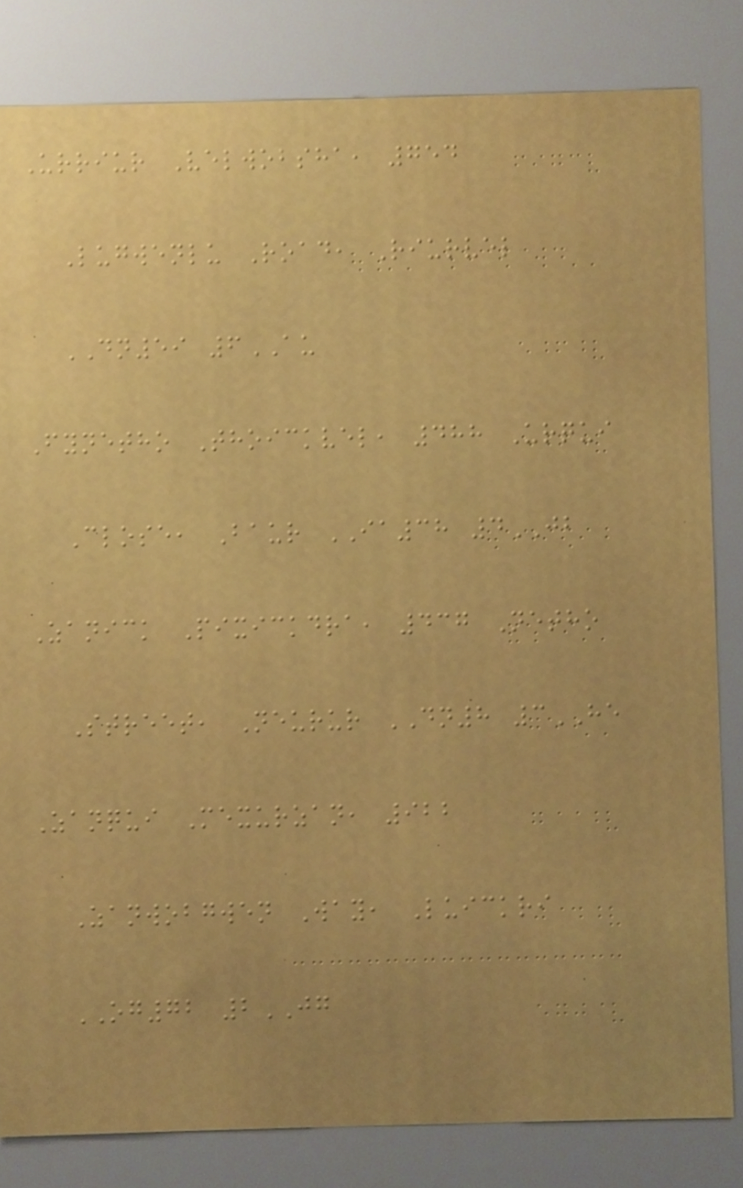Urriur Velwobsha, 754
Lugwenlu Road, Riurvel
DN59 6AU
Fynetho Thoickvel, 488 Urqui
Close, Baur IA38 4JB
Zanick Pixickdra, 437 Netho
Street, Neurur DN8 3HE
Zanqui Mexurzan, 922
Zanwobgwen Way, Luickri
OG72 2JG
